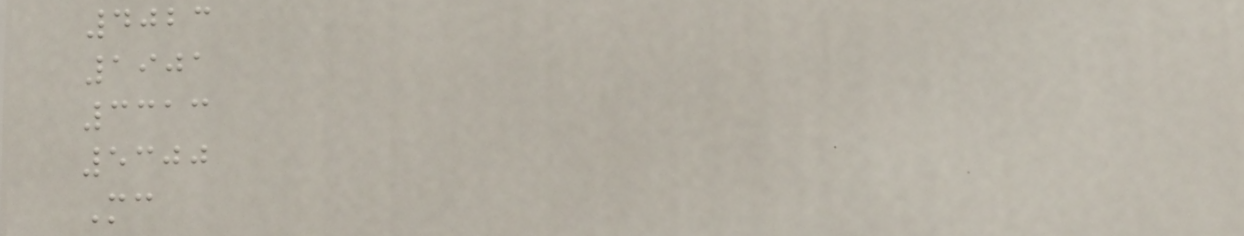4023
1901
3313
5300
Mc
